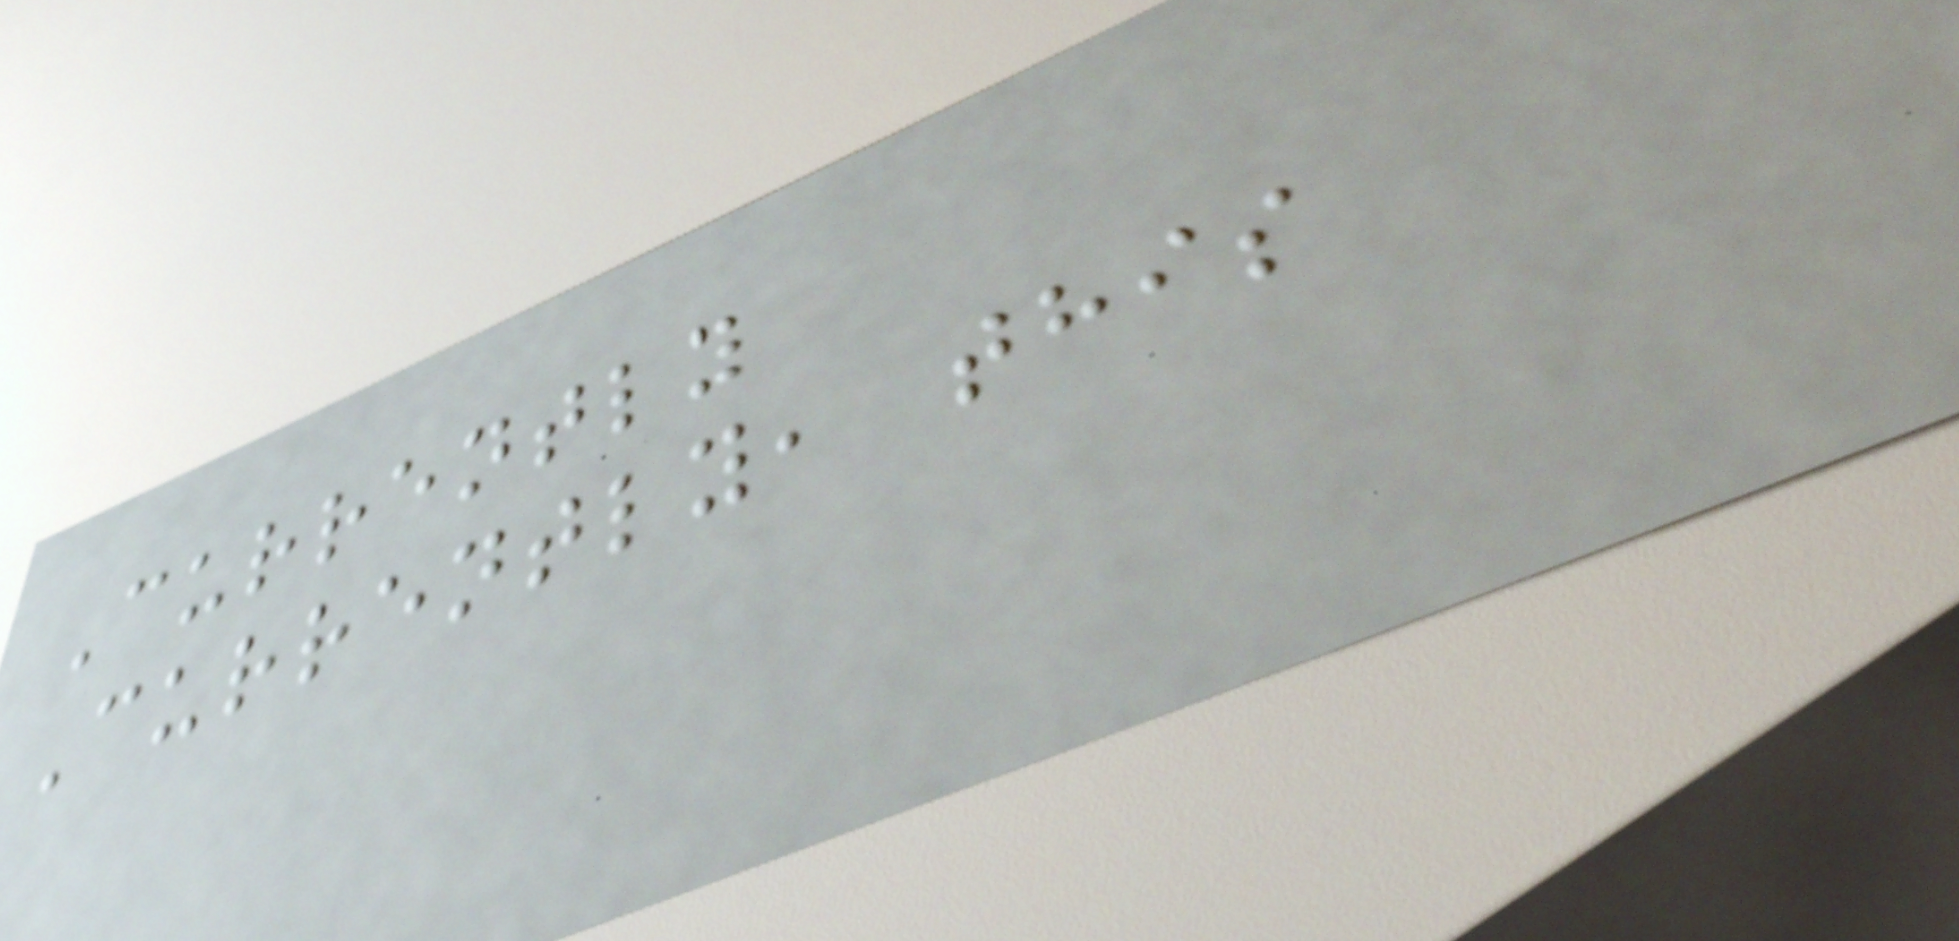Currently
Currently, this
